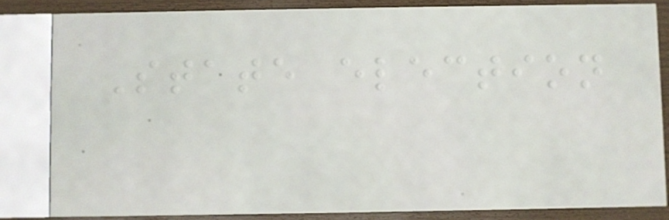State election
